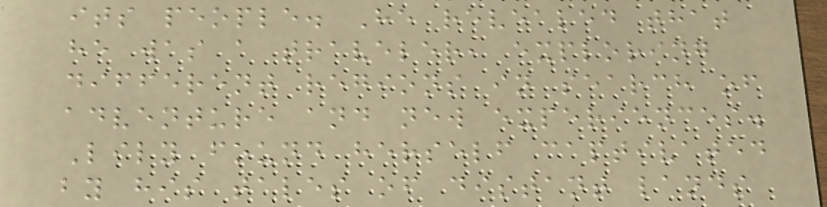its people. He revealed that
he was a traveler, exploring
different regions in search of
adventure and new experiences.
Lily found herself captivated
by his tales of distant lands
